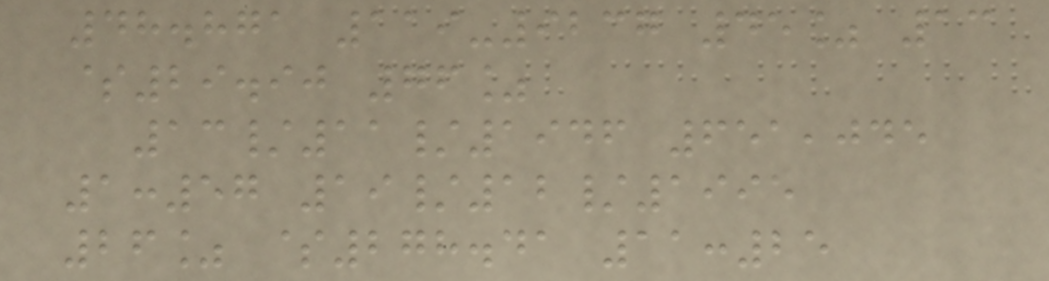48.871 119-9237 45% 13
$29.90 76%
13/11/1946 651,045
1:57 19/12/1995
26% $278.41 11:25
